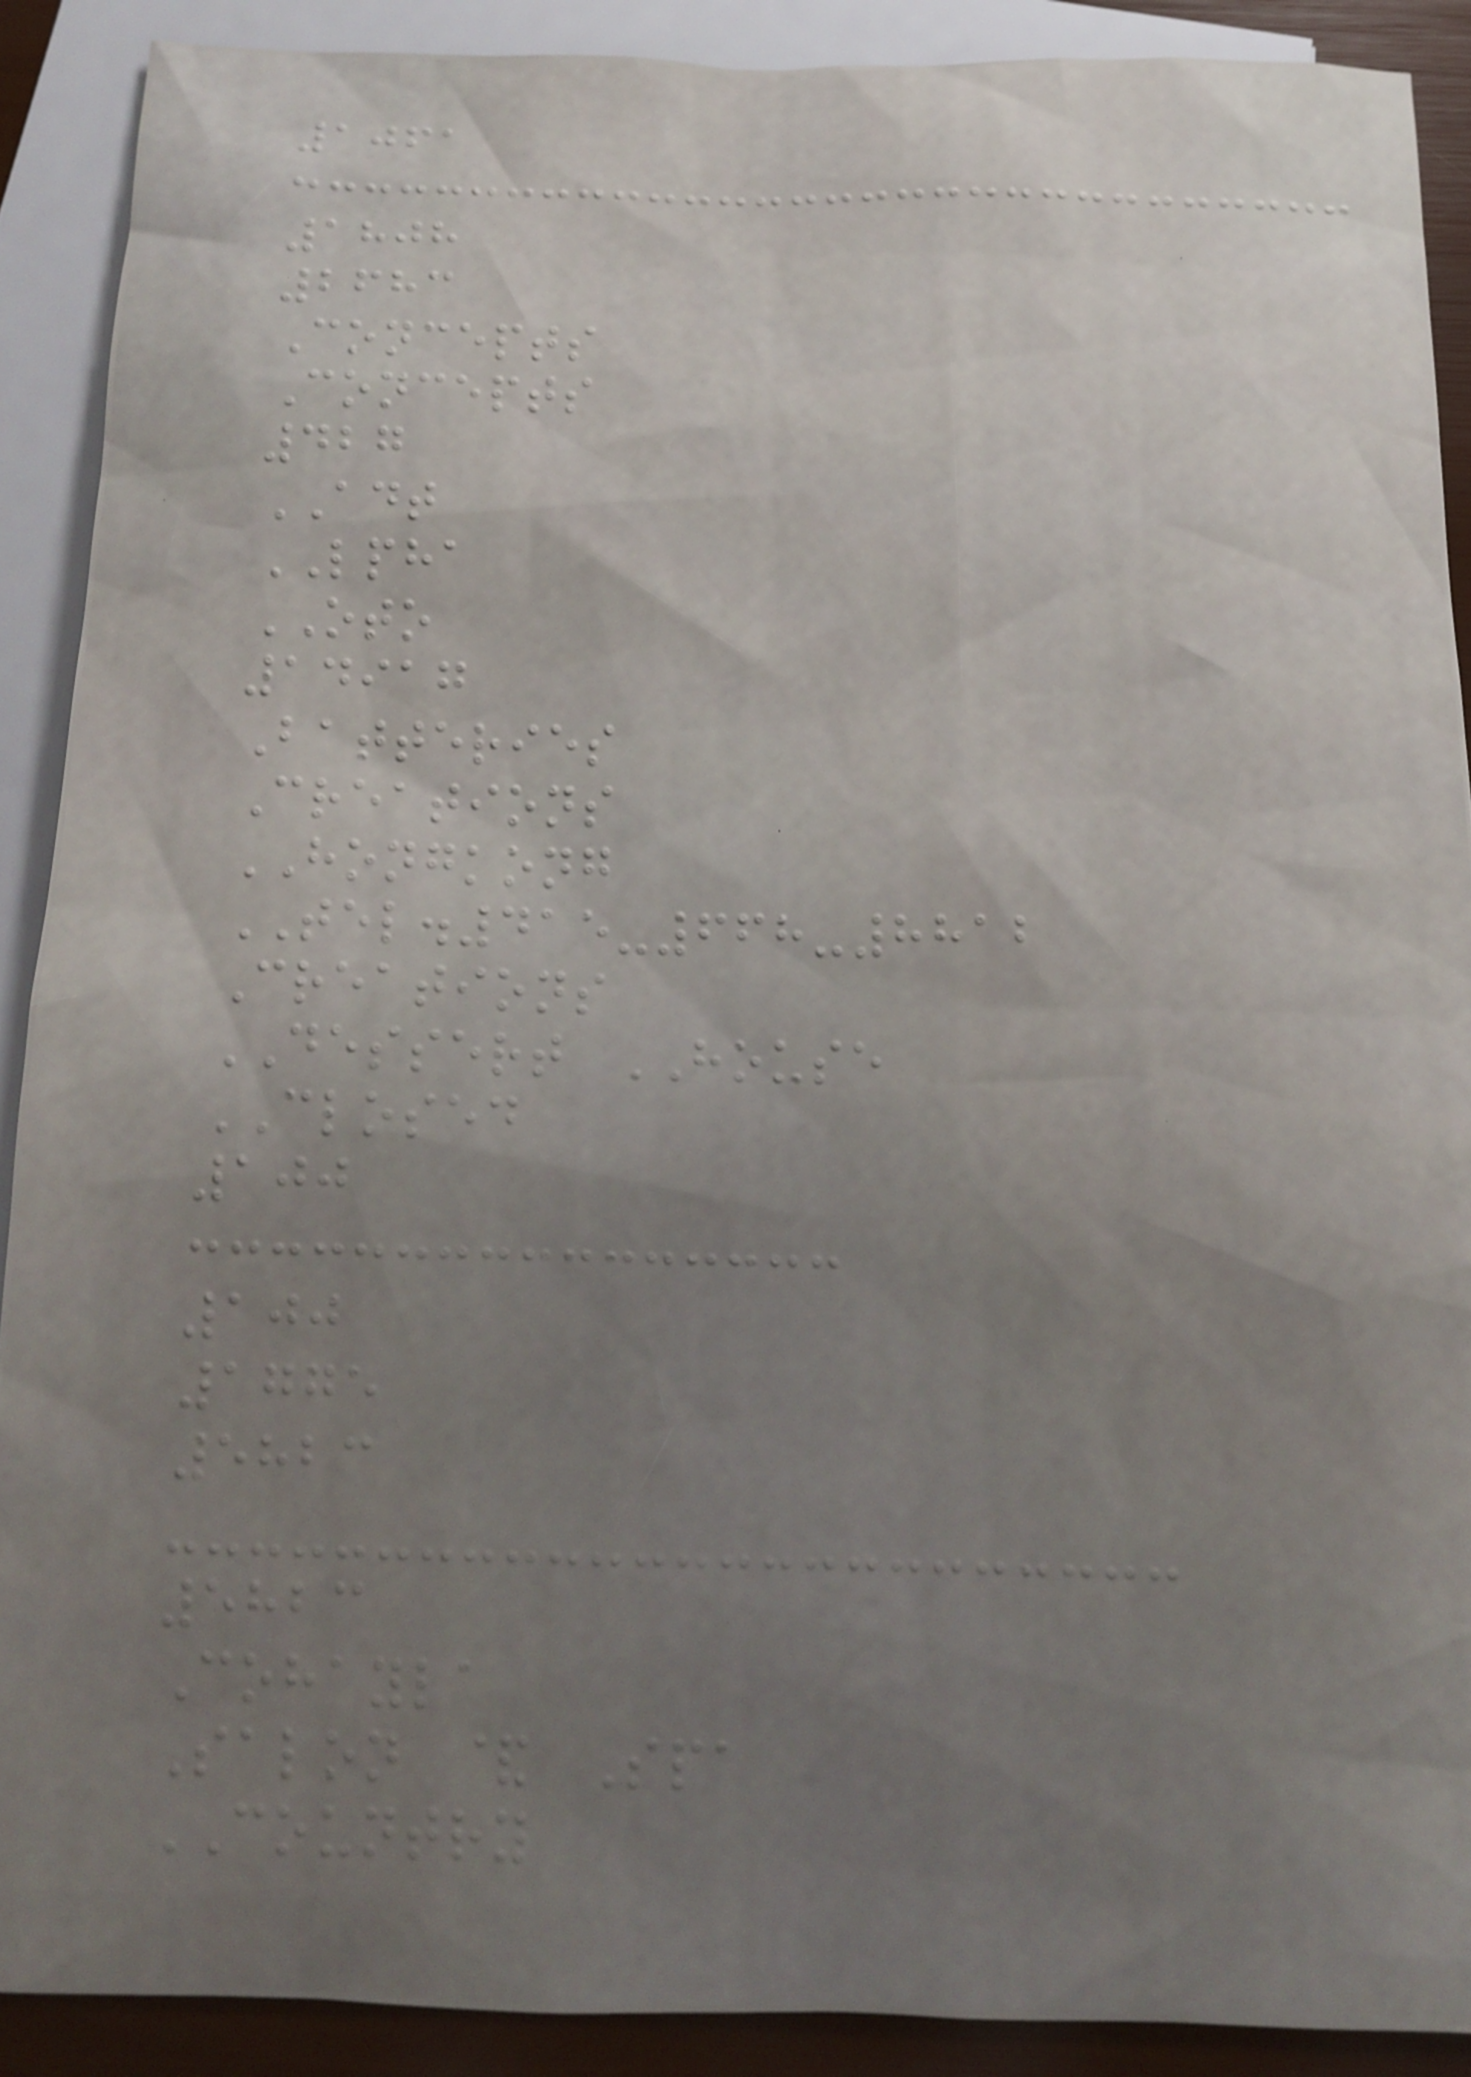1061
1808
2683
Concepts
Concepts
427
ADT
LPHA
OTO
14917
Batteries
Creations
HONGKONG
TEL.415-668-8812
Creations
DESSERT HOUSE
CLOSED
100
100
1775
5823
5823
Cohayla
Salon & Spa
COUNTRY
